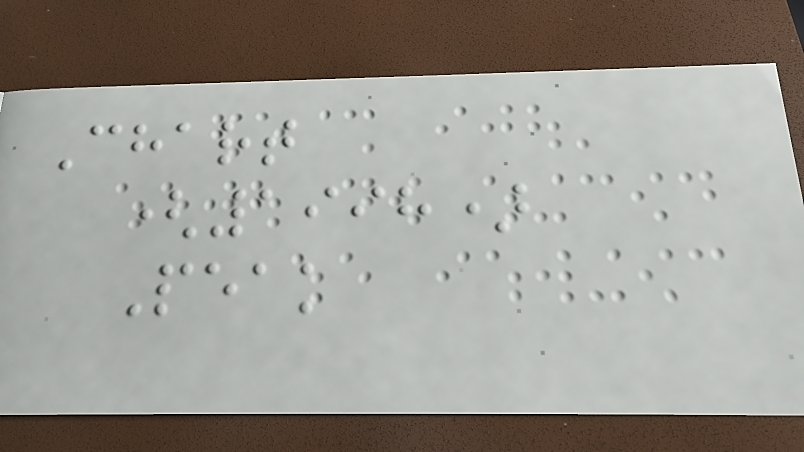Chart
(1998)
Peak
